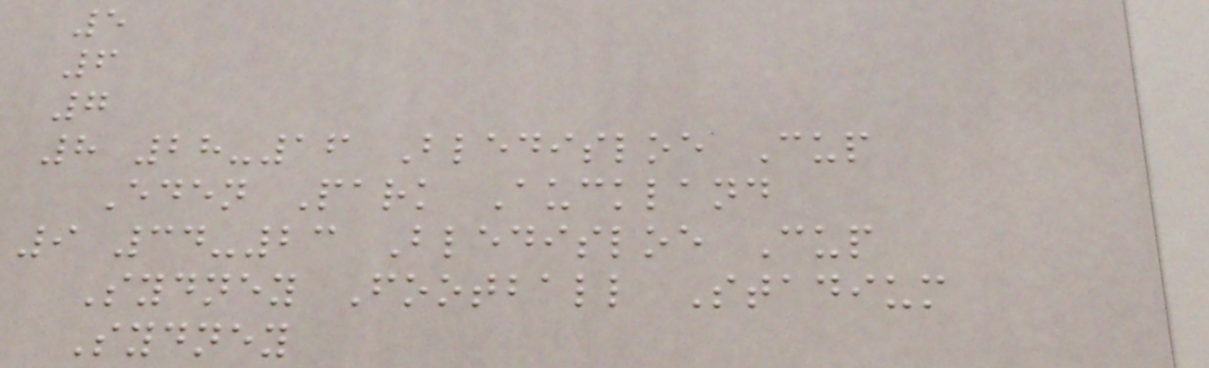5
6
7
8 28-16 Bledisloe Cup
Eden Park Auckland
9 34-23 Bledisloe Cup
Sydney Football Stadium
Sydney
